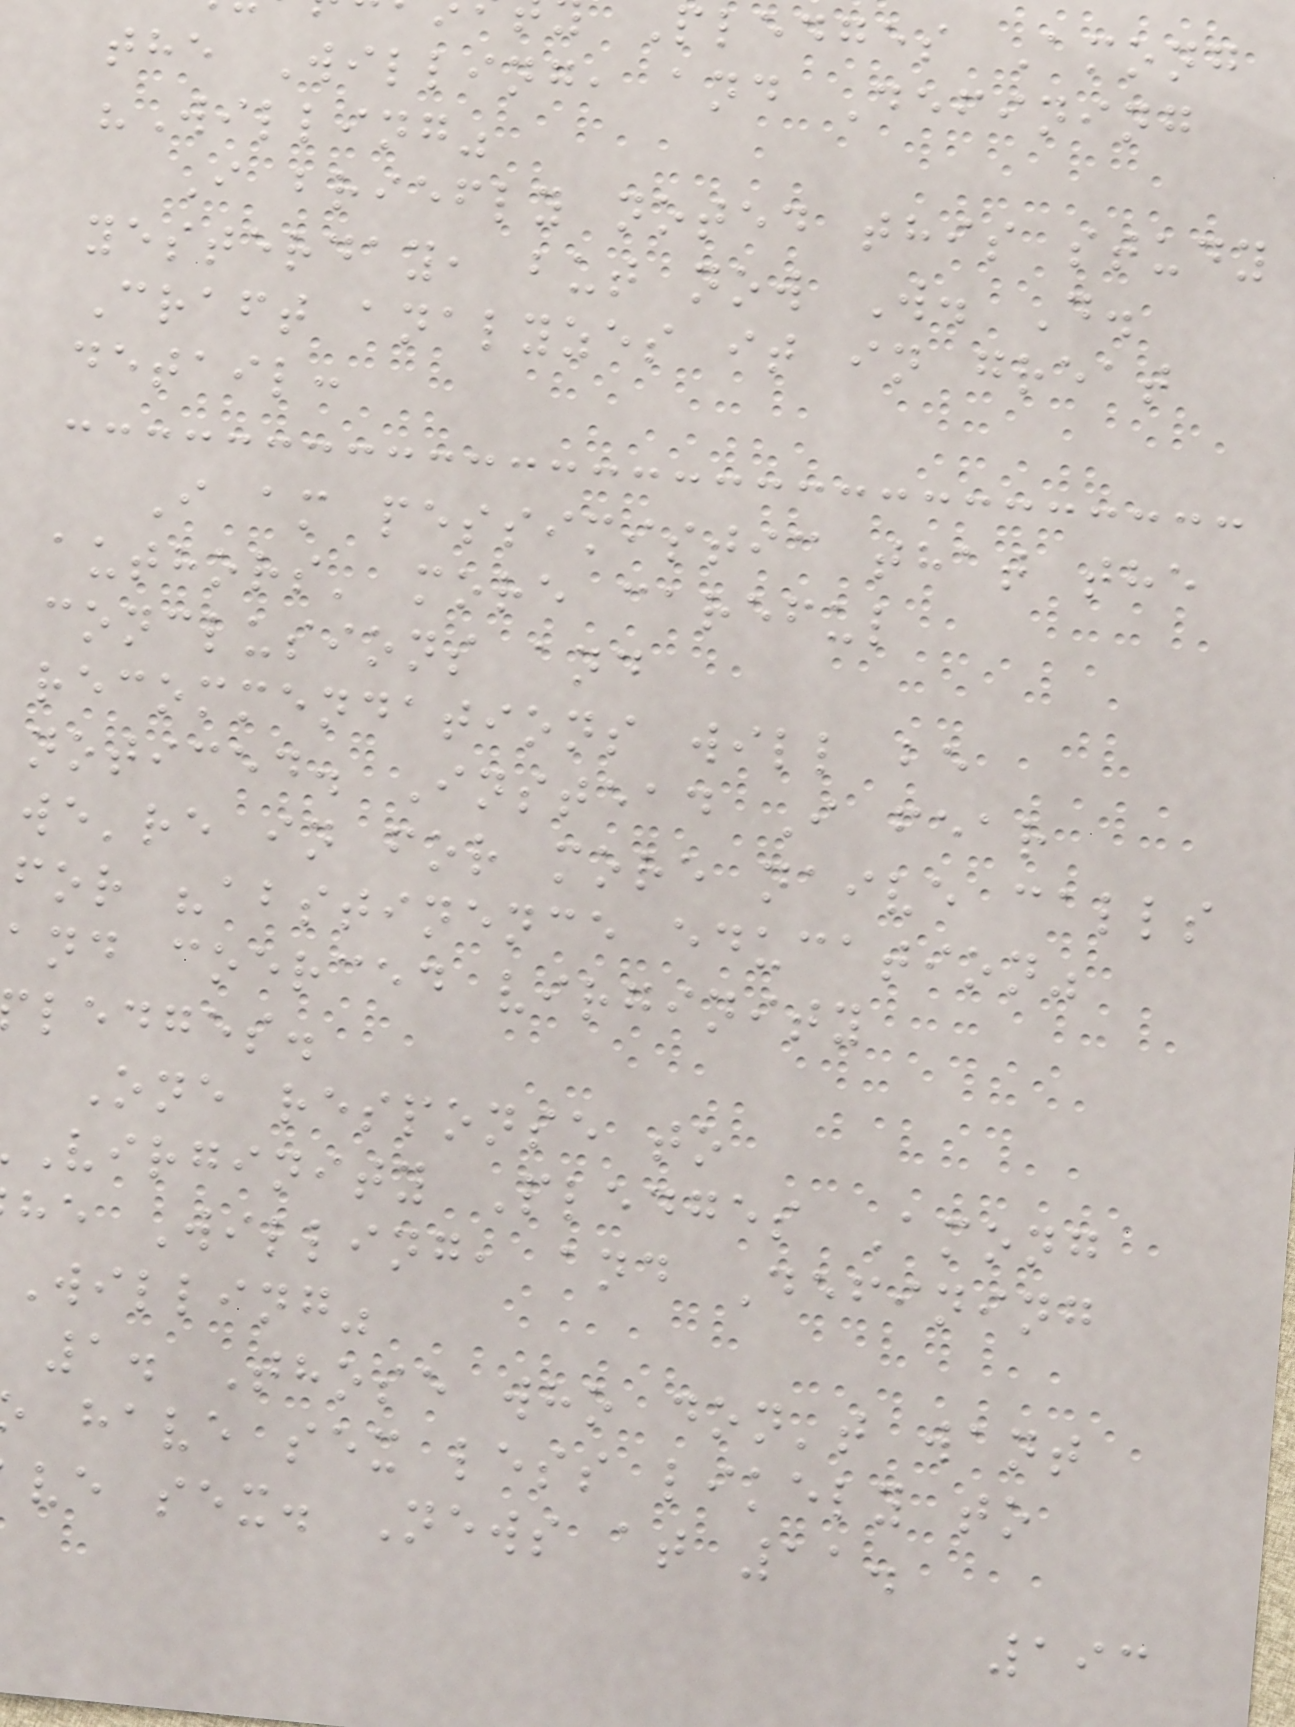pledges Among
the Willing, and Defining
"Willing"
I briefly noted this study
yesterday, but now W. D.
Craft analyzes it in great
detail:
I am pessimistic that the
authors' more careful
conclusions and
recommendations will be
noticed. Instead I fear
we're in for more naive calls
for "abstinence education"
and coerced virginity
ledges.
One response to
Virginity Pledges Among
he Willing, and Defining
Willing"
1. Those who don't want
have sex less likely to
ve sex. News at 11.
193
